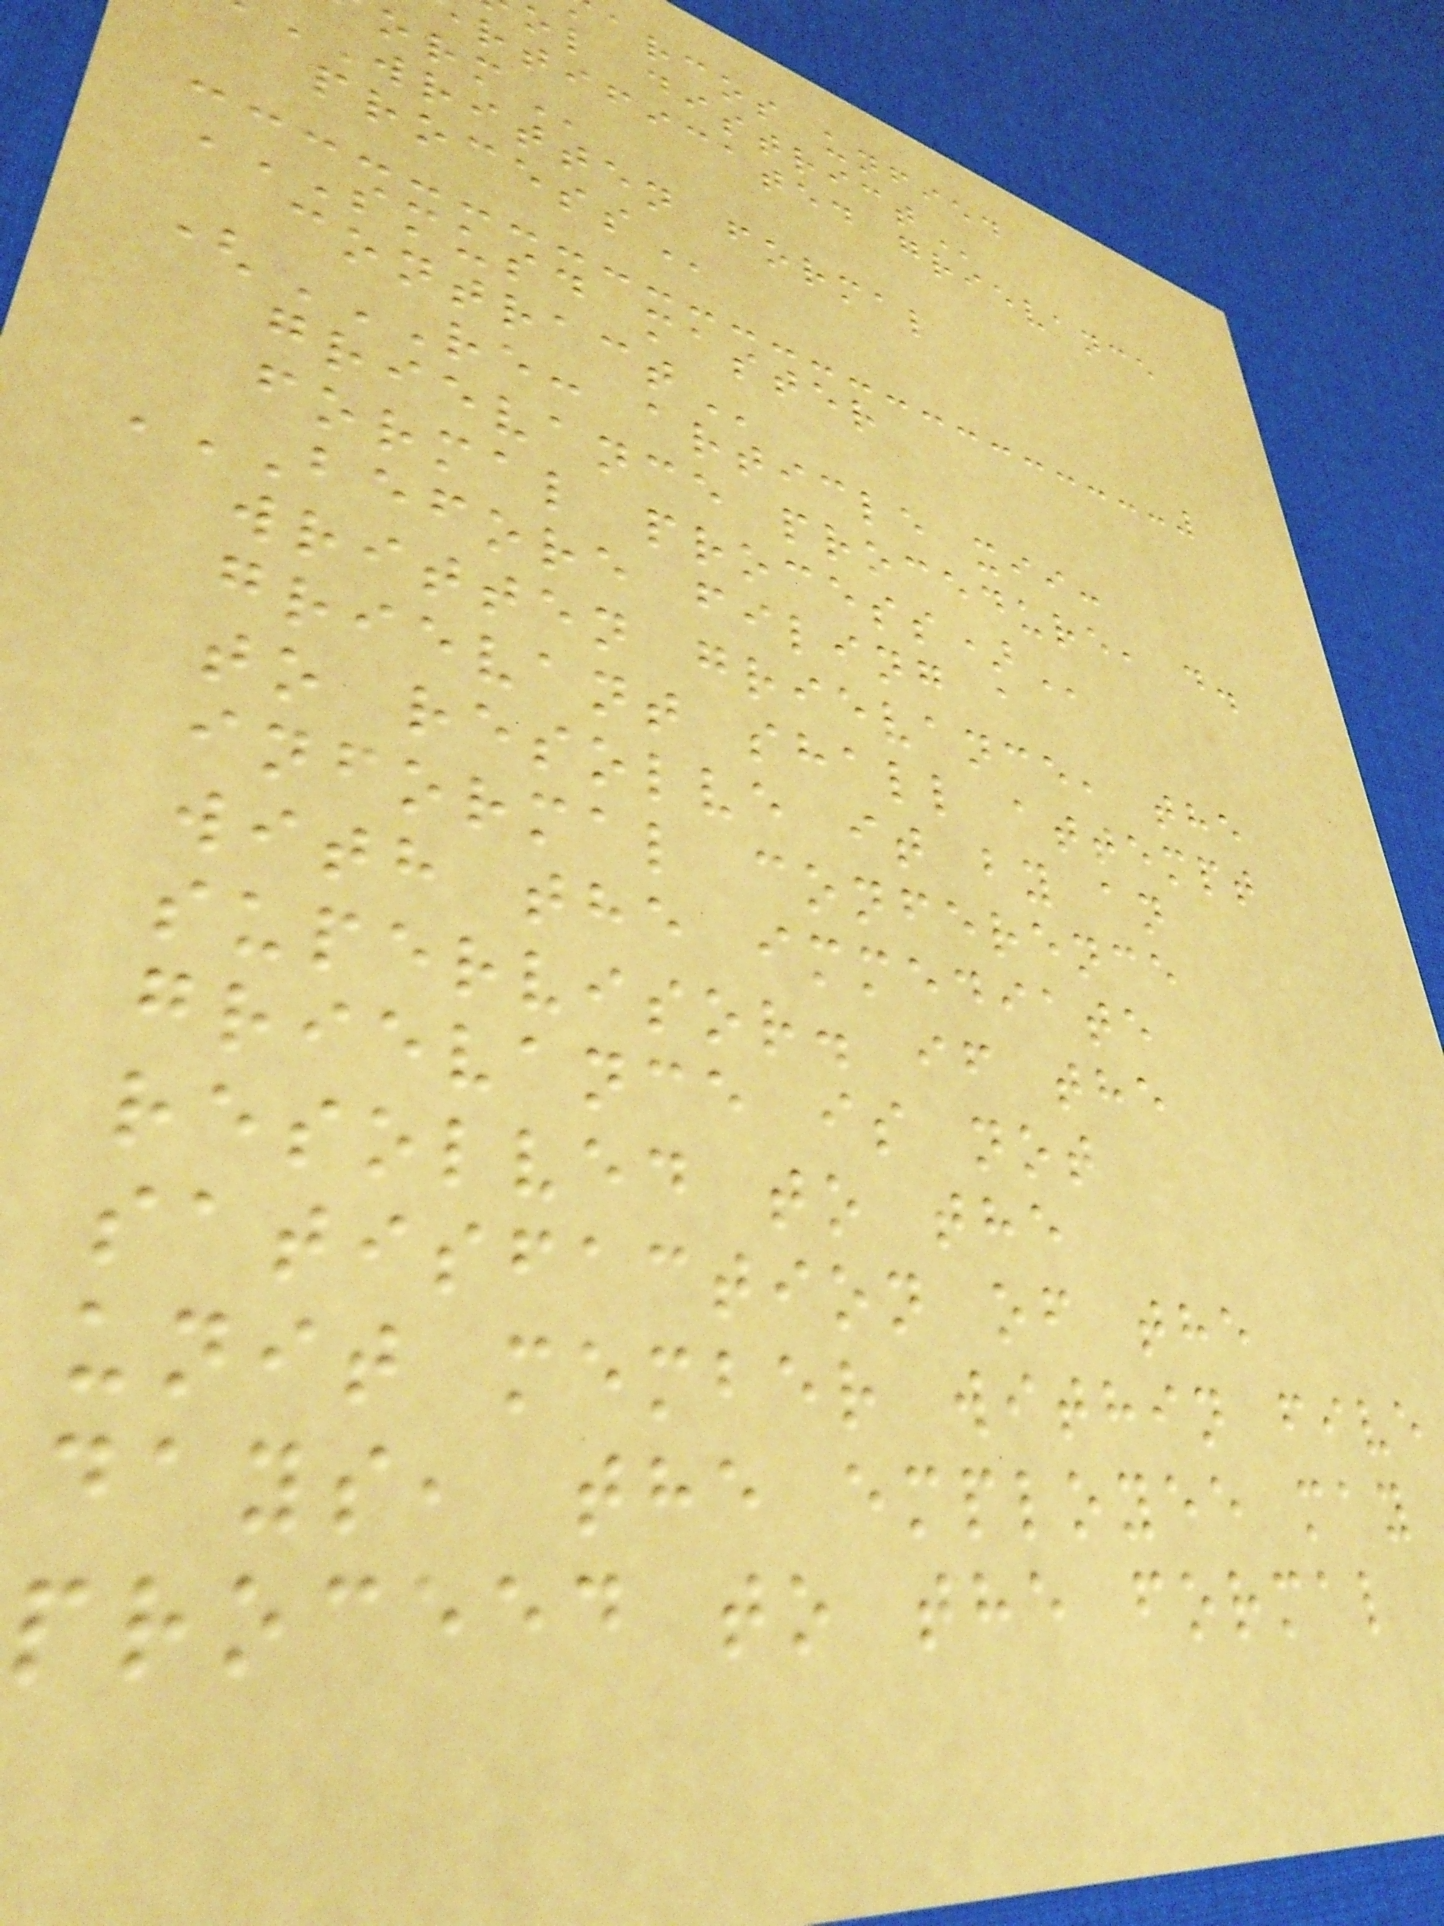arcos unfied
rtificated grievance
written formal
SMUSD MASTER
(RE: ARTICLE XII:
grievance procedure, d.
formal
BEFORE FILING A
written grievance, the
grievant shall attempt
to resolve it by an
informal conference
with the immediate
supervisor. if the
grievance is not
resolved to the
satisfaction of the
unit member within five
days, the employee may
proceed to the formal
